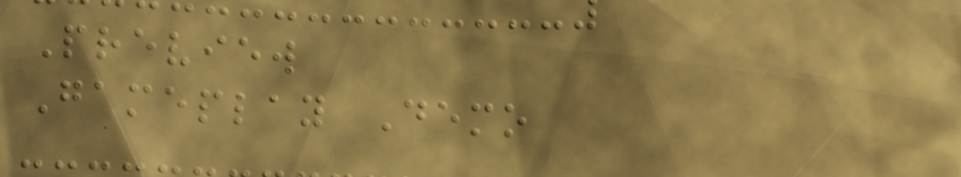Preview
Gameplay Demo
